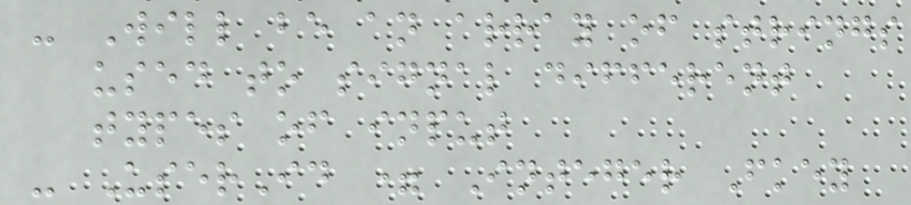- Will be an array of strings
used to signal different
types of input
- UserId = Integer Fkey
